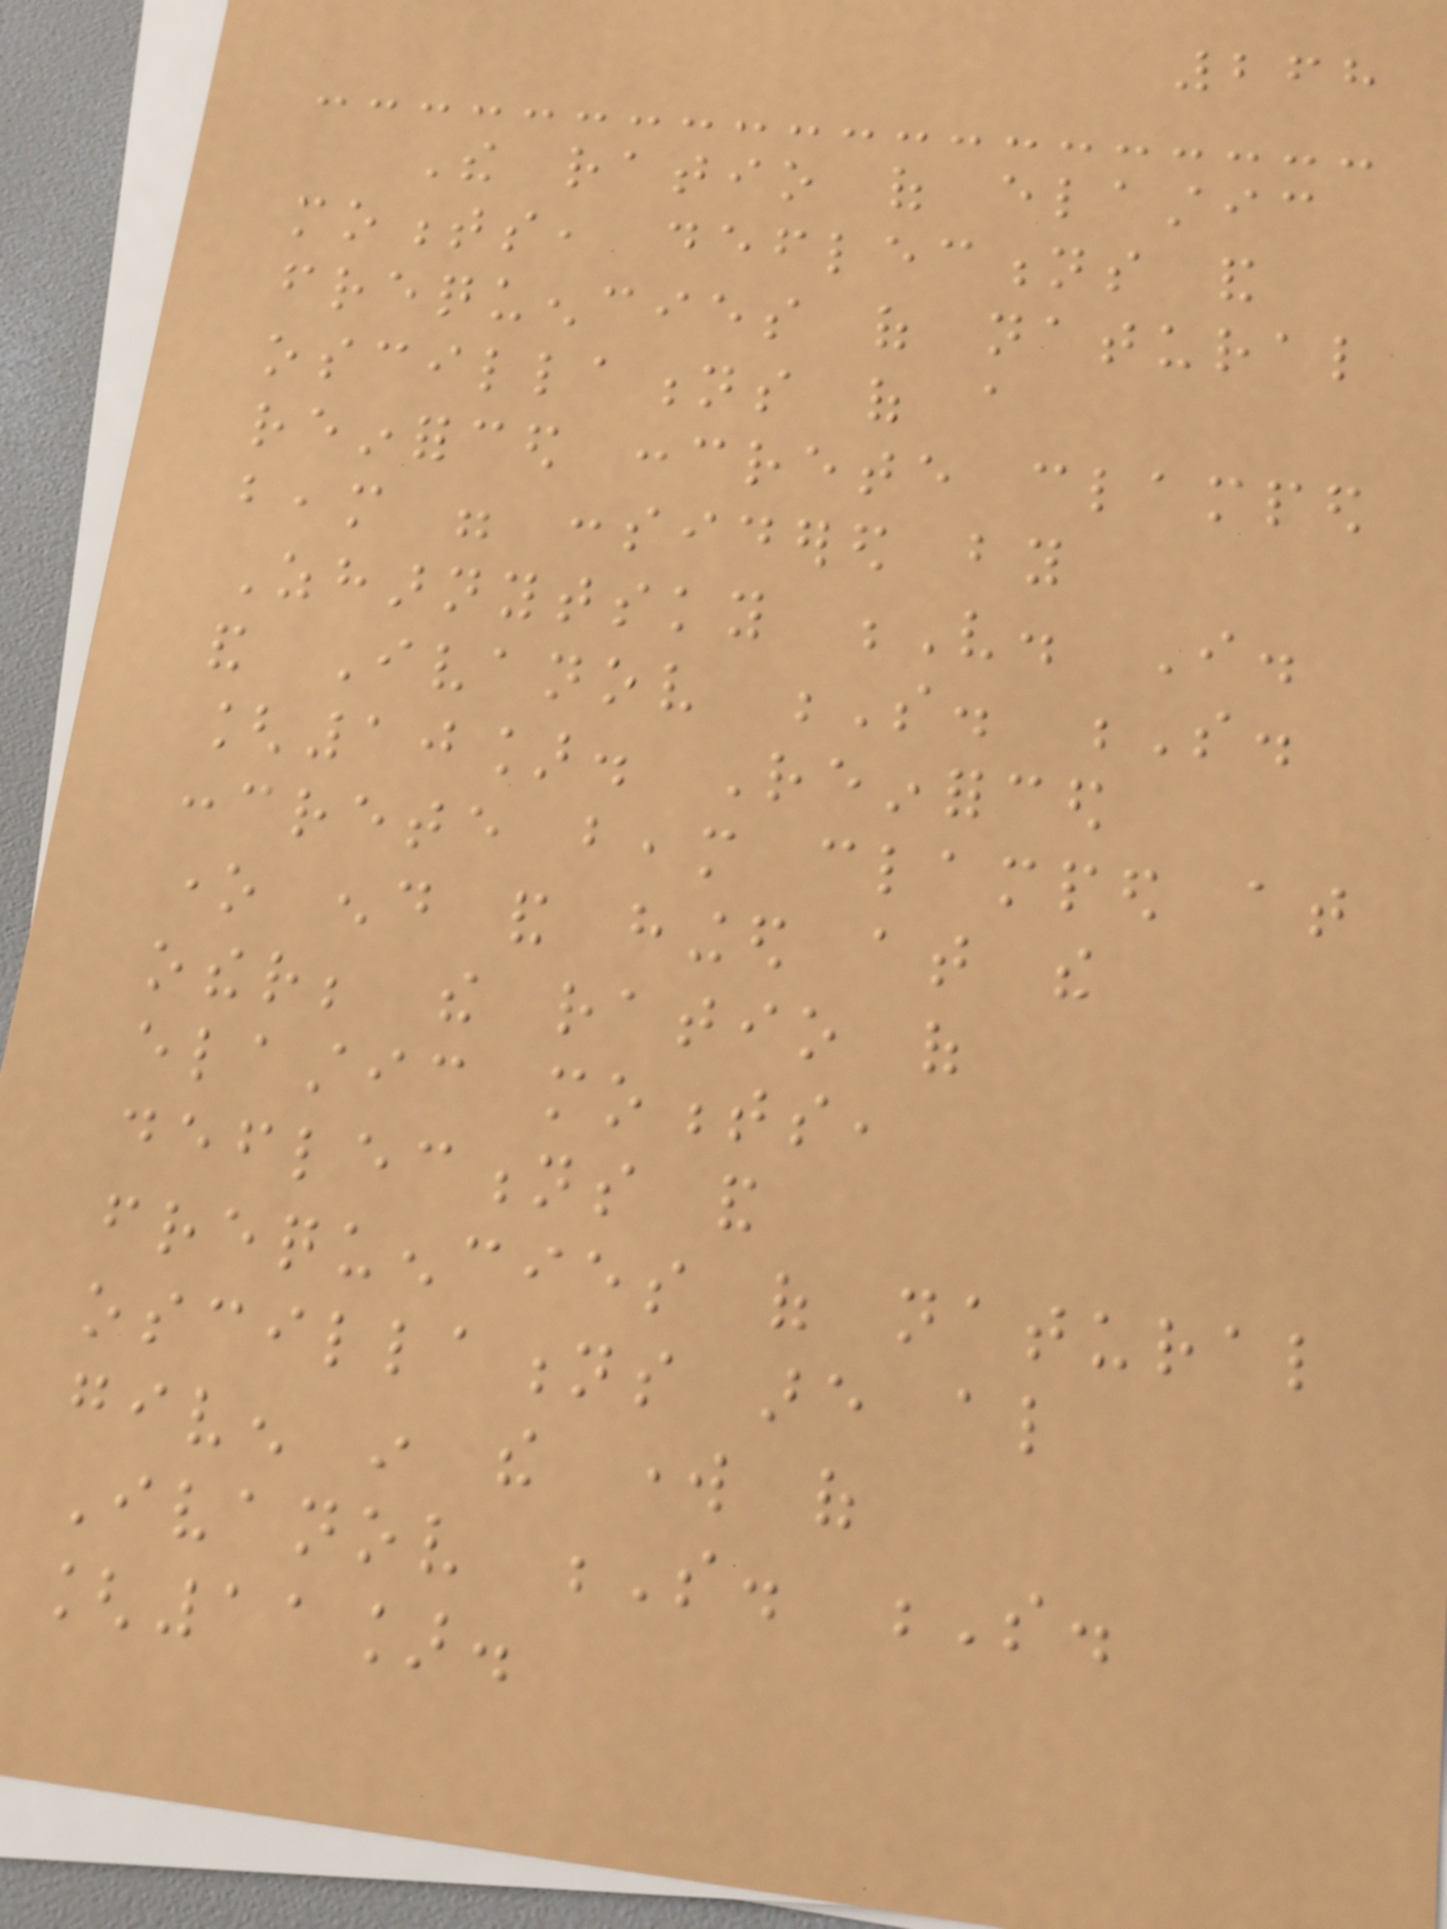268
The ratio of elastic
moments, deflections and
frequencies of natural
oscillations of a
reinforced concrete clamped
beam were considered by
Zharnytsky V. I.
and Ivanov S. S.
[10]. Reinforced
concrete beam clamped at
one end and hinged at the
other; the ratio of
elastic moments,
deflections and
frequencies of natural
oscillations are also
given in the work of
Ivanov S. S.
[11].
